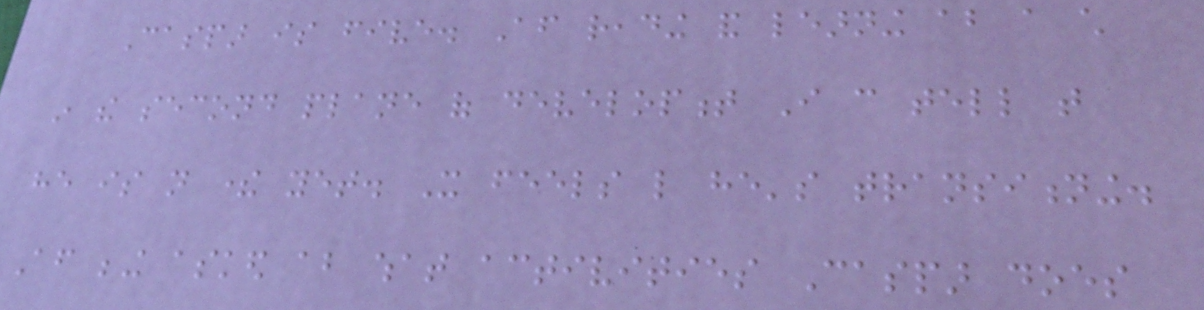Caspar is five. After reading and learning about a child
in the second plane of development I can tell that
he is not there yet. It feels like he's transitioning.
After being asked about what activities Caspar does
